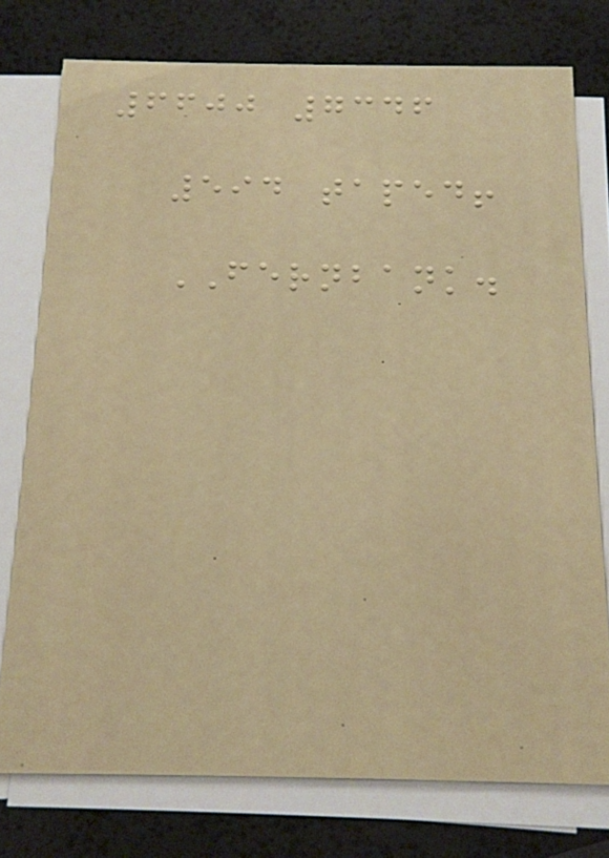6600 7346
594 taped!
FERNBANK.
